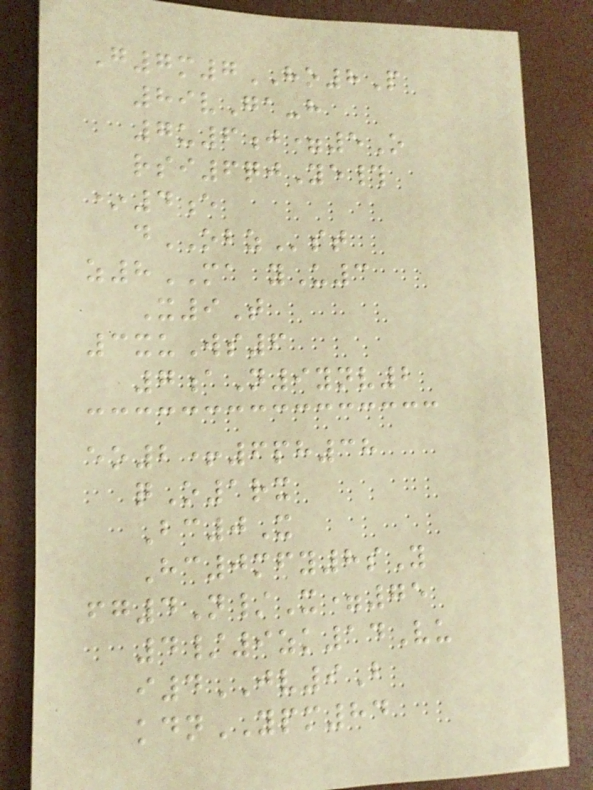G7m7HO8P
89vGa-h
7u6j=5O
rsi6qjYe#
*4e
dOBZst
z8MA yU3
X9T
3xuWs6
7aN9ynv2
eo2+6ph38
qO1rx
Bc0X
Hc0mfy8sY
fg4N/X=75
4/9zk14Vu
i4JV9B
kdnYPM84
